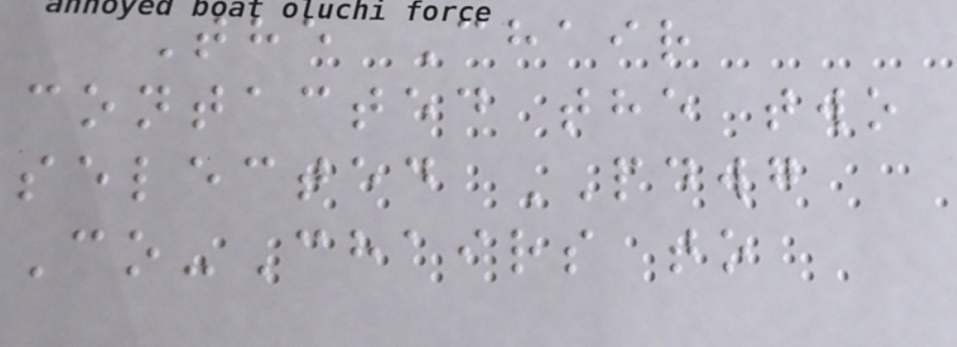The Chair
contacted the two
selected PDWG
Co-Chairs to
